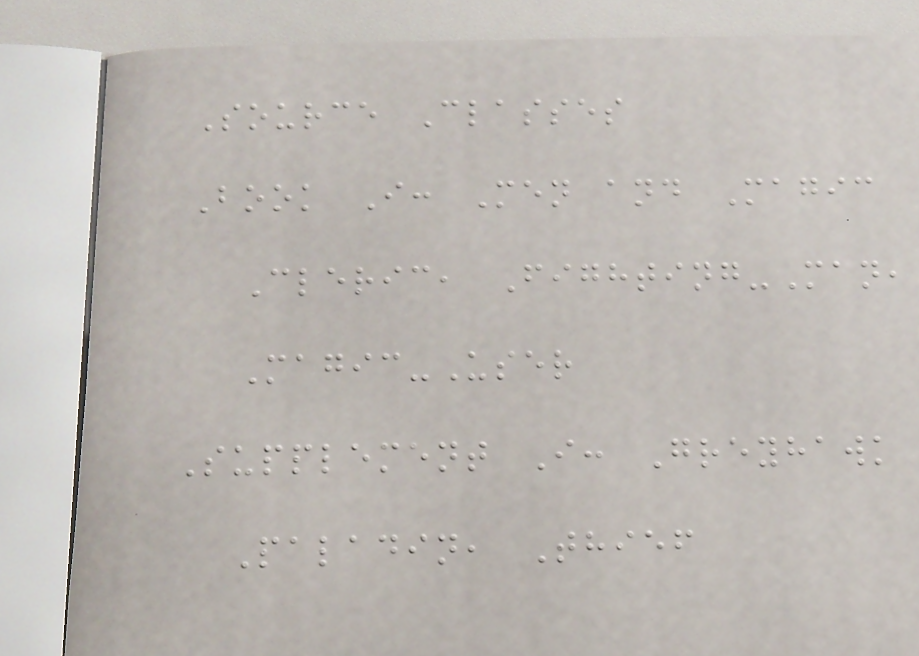Source Classes
Book I: Men and Magic
Cleric, Fighting-Man,
Magic-User
Supplement I: Greyhawk
Paladin, Thief
